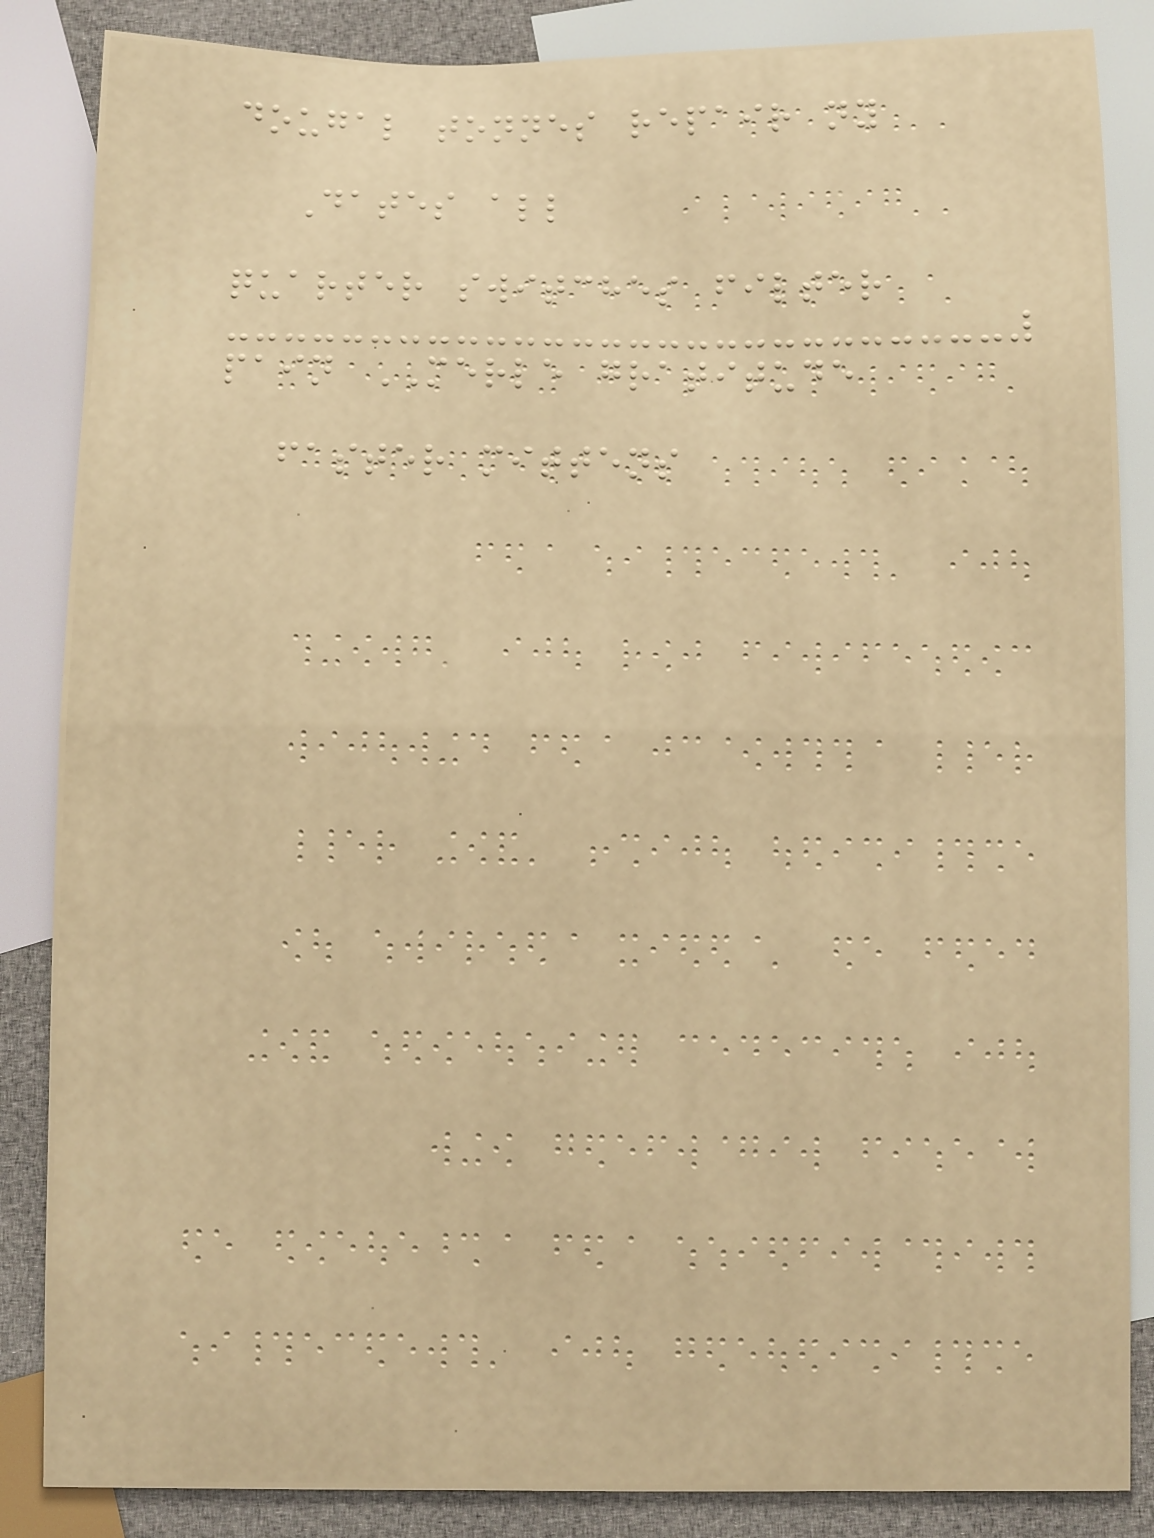dougal tonnes repair ny
Dates all
quarter switches filter
pain MERLE gratitude
faster mittens
